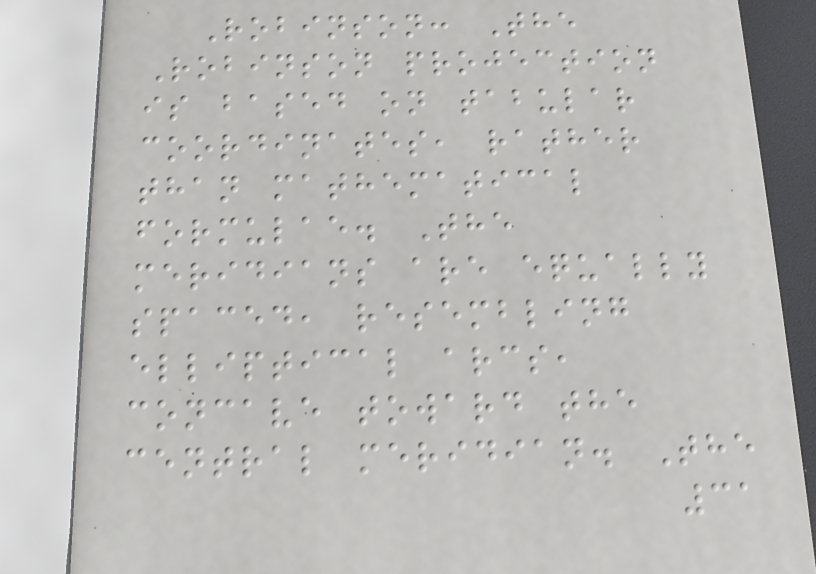Robinson: The
Robinson projection
is based on tabular
coordinates, rather
than mathematical
formulae. The
meridians are equally
spaced, resembling
elliptical arcs,
concave toward the
central meridian. The
31
